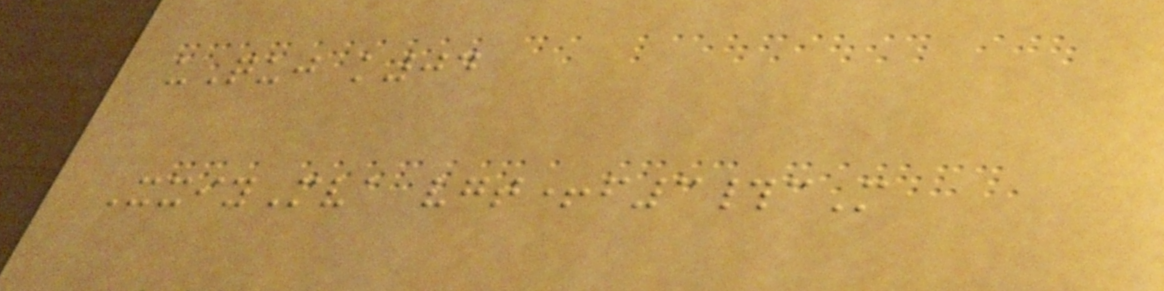uQuj k04
XxiyMva vgt+f3#cM
